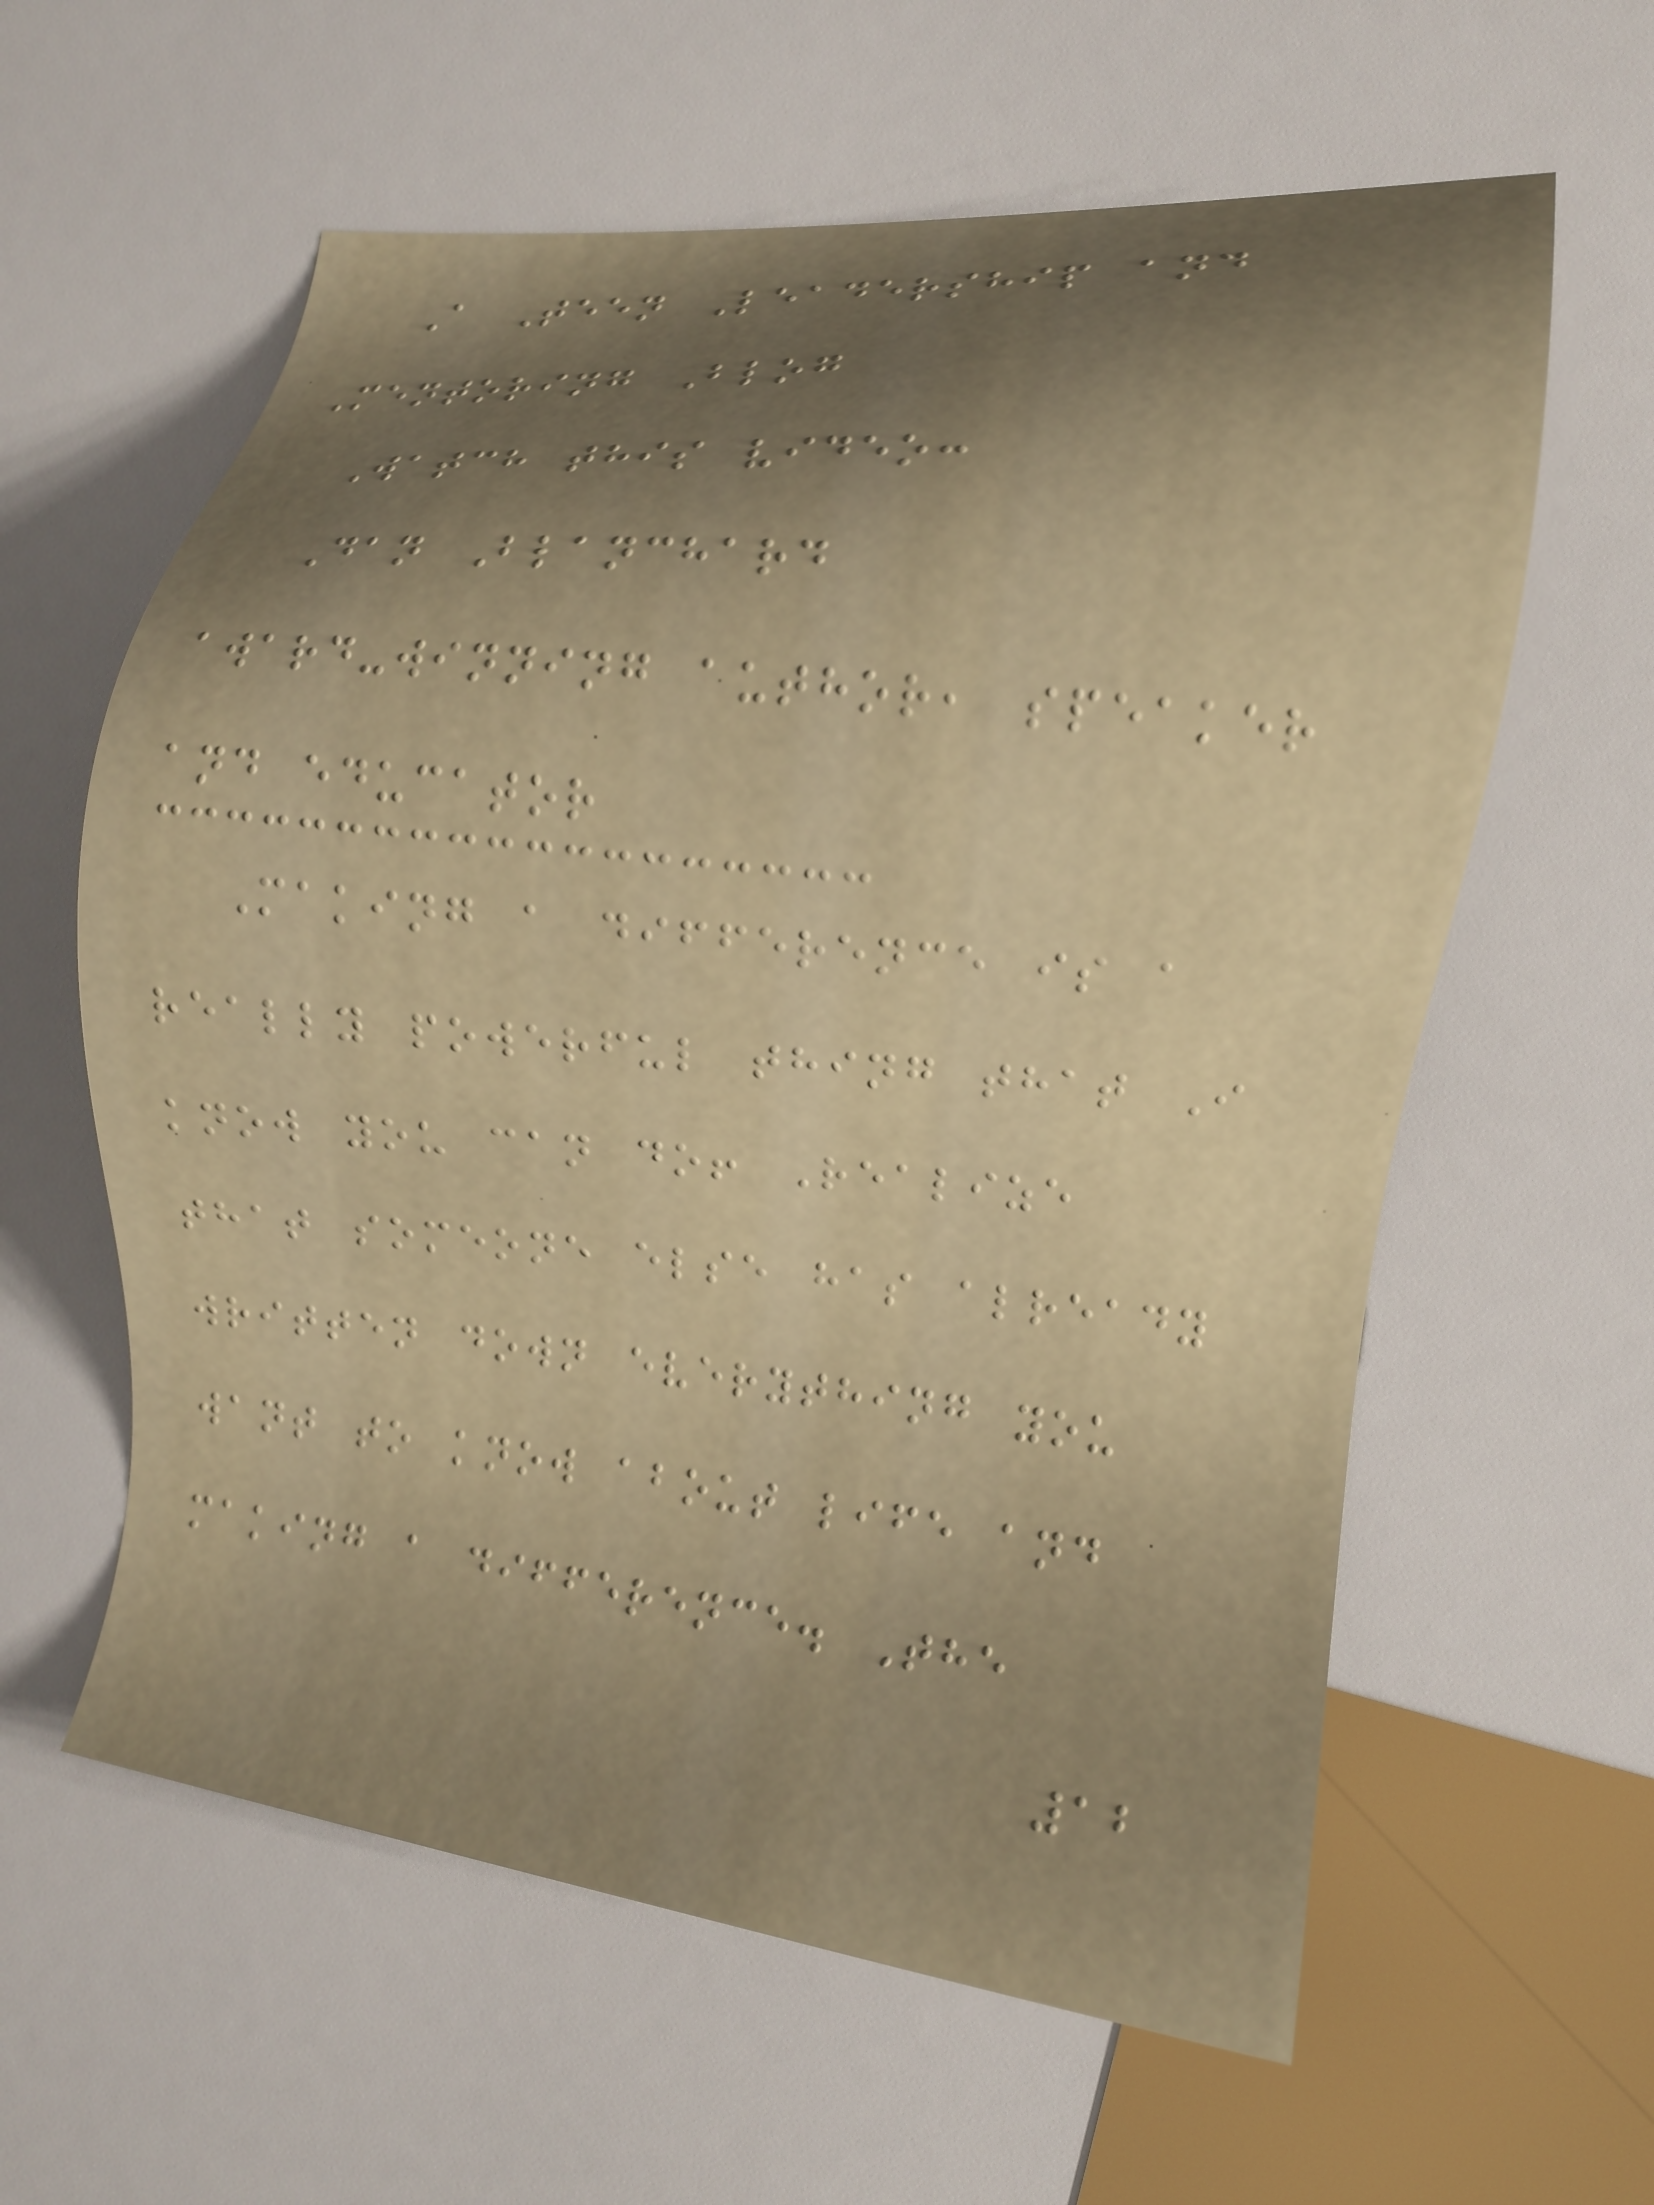A Teen Leadership and
Mentoring Blog
Watch this video:
Dan Blanchard
award-winning author, speaker
and educator
Making a difference is a
really powerful thing that I
know you can do! Realize
that someone else has already
written down everything you
want to know about life and
making a difference. The
12
